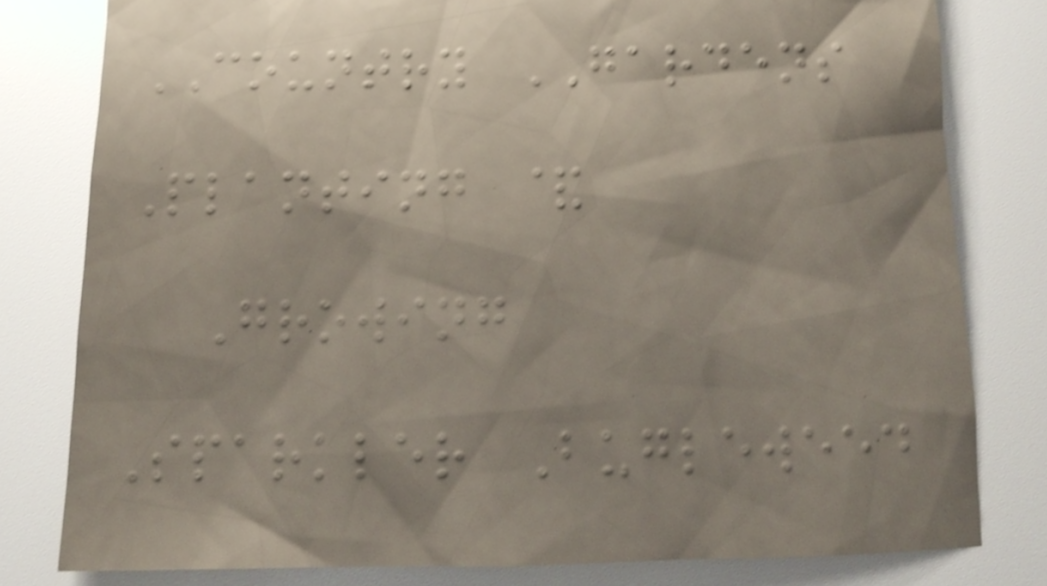COUNTRY GARDENS
Planting &
Growing
Sparkler Bugleweed
